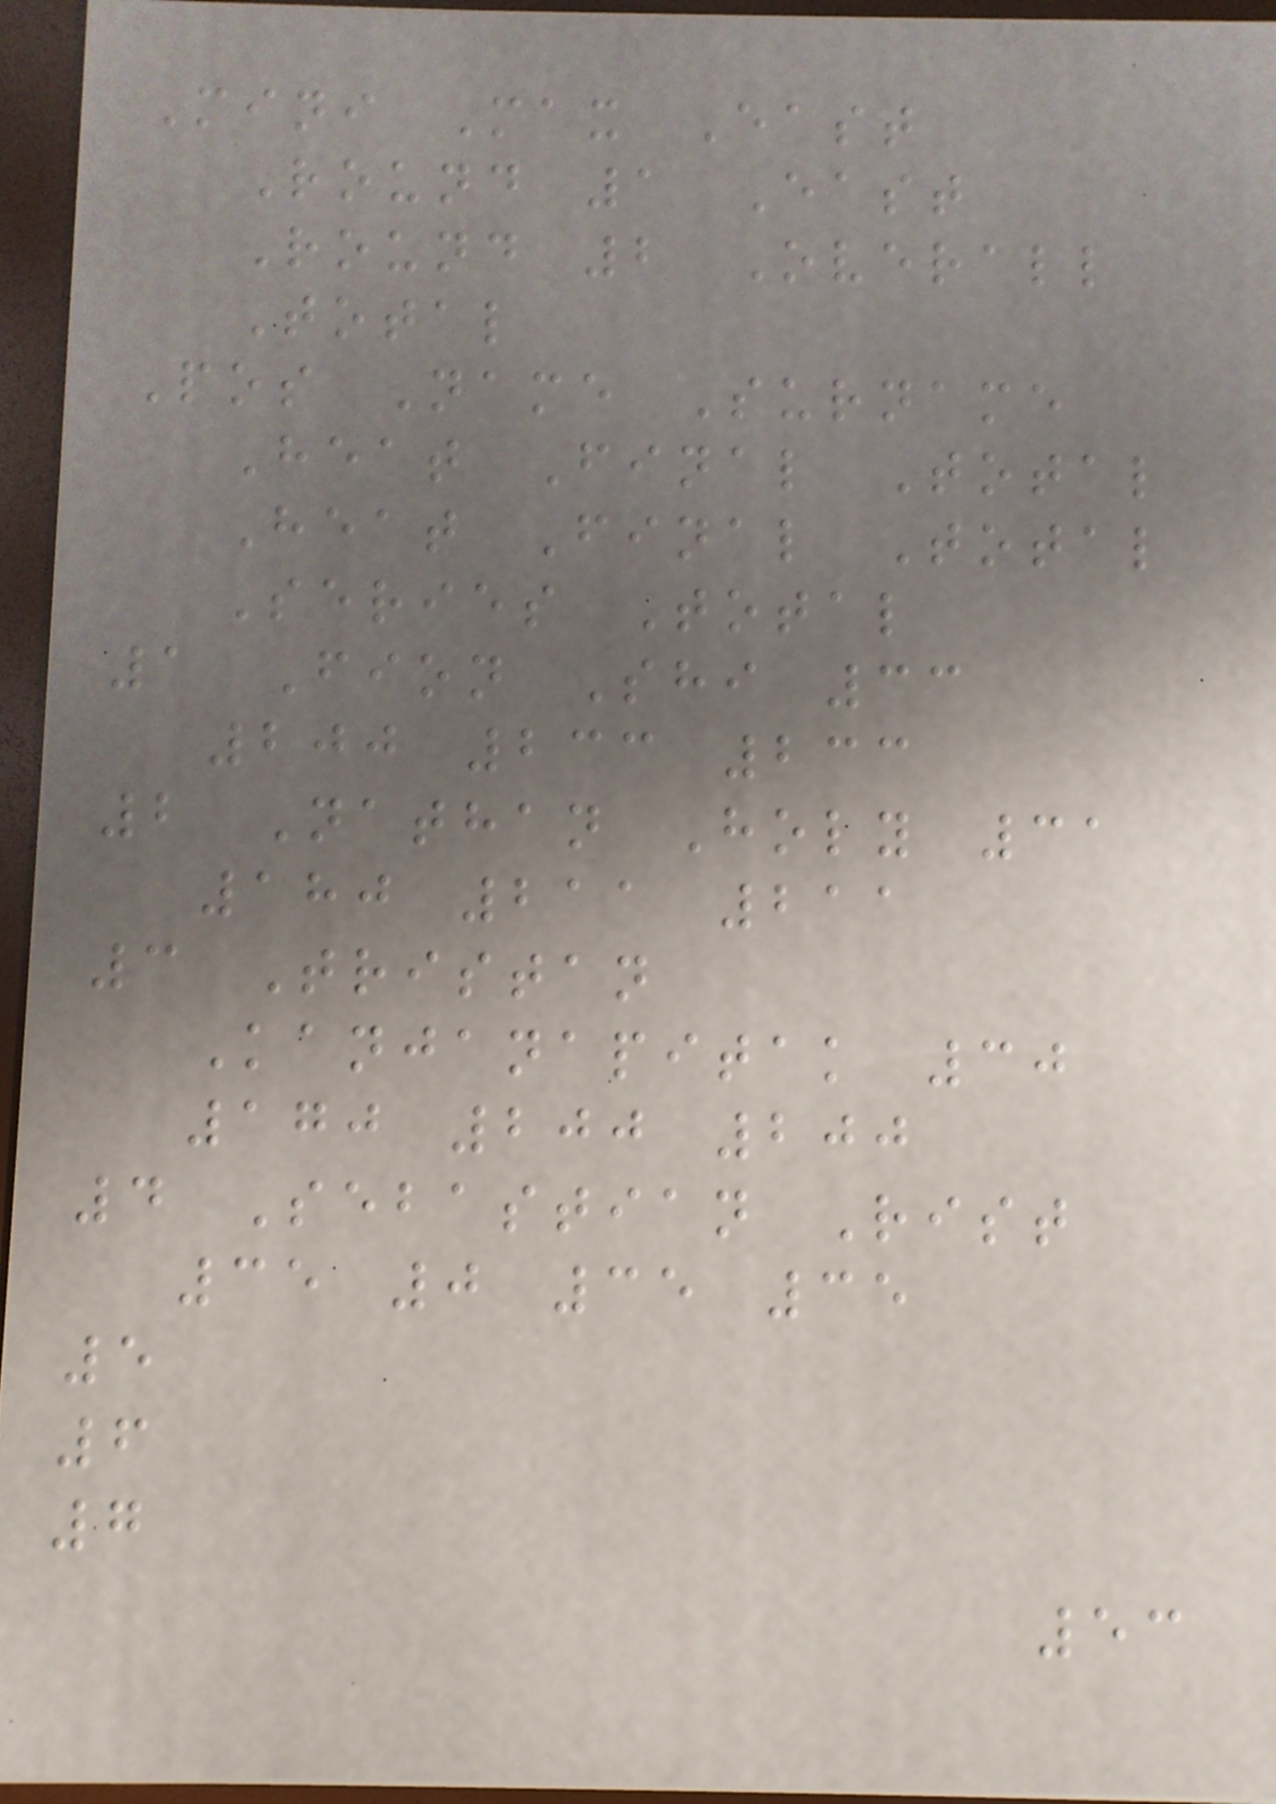Mini Max East
Round 1 East
Round 2 Overall
Total
Pos Name Surname
Heat Final Total
Heat Final Total
Series Total
1 Fion Shi 33
200 233 233
2 Nathan Holy 31
180 211 211
3 Tristan
Kanjanapitak 30
170 200 200
4 Sebastian Rist
35 0 35 35
5
6
7
53
